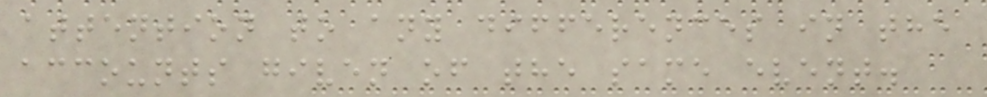attention to any differences in the
accounts given of the same event.
